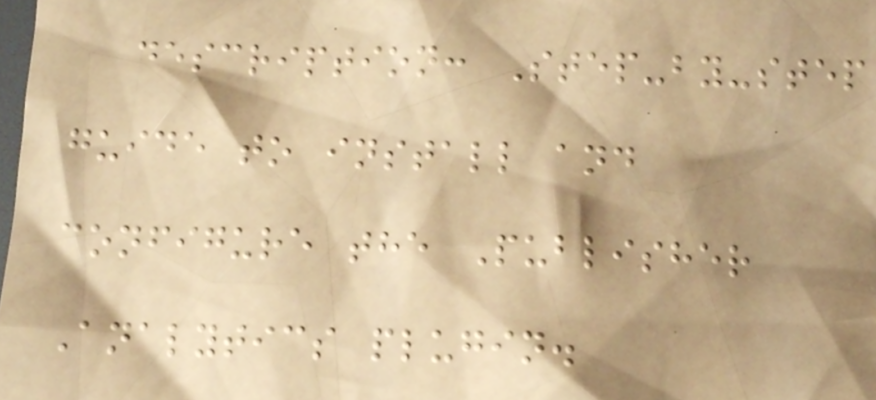description: Step-by-step
guide to install and
configure the Publisher
Analytics plugin.
